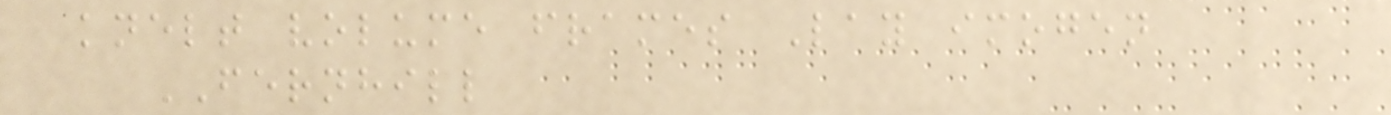knelt volume frames Lay imogen
FERNHILL
